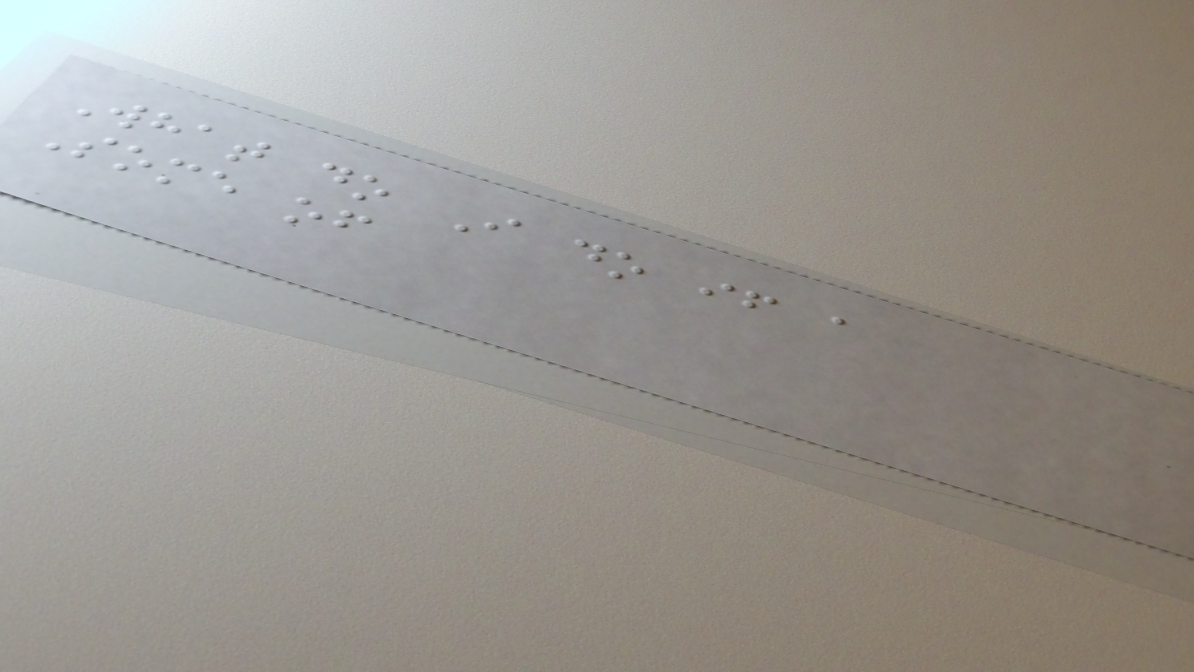What do I do if a
Some of
